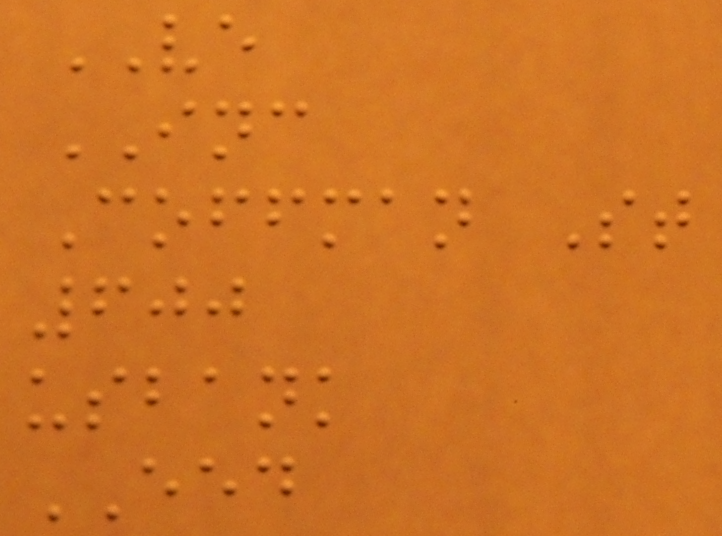VE
INC
Coffman St
600
usbank
EED
